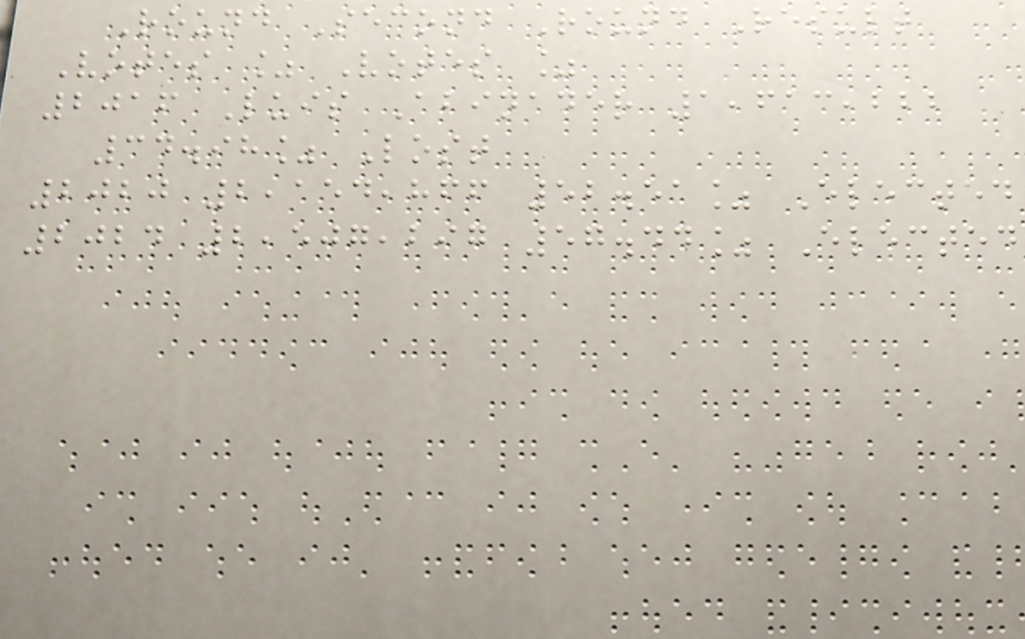Round Second Round Result
Votes % Votes %
2016 Luis Abinader 1,613,222
34.98% Lost
2020 2,154,866 52.51% Elected
2024 2,507,297 57.44% Elected
